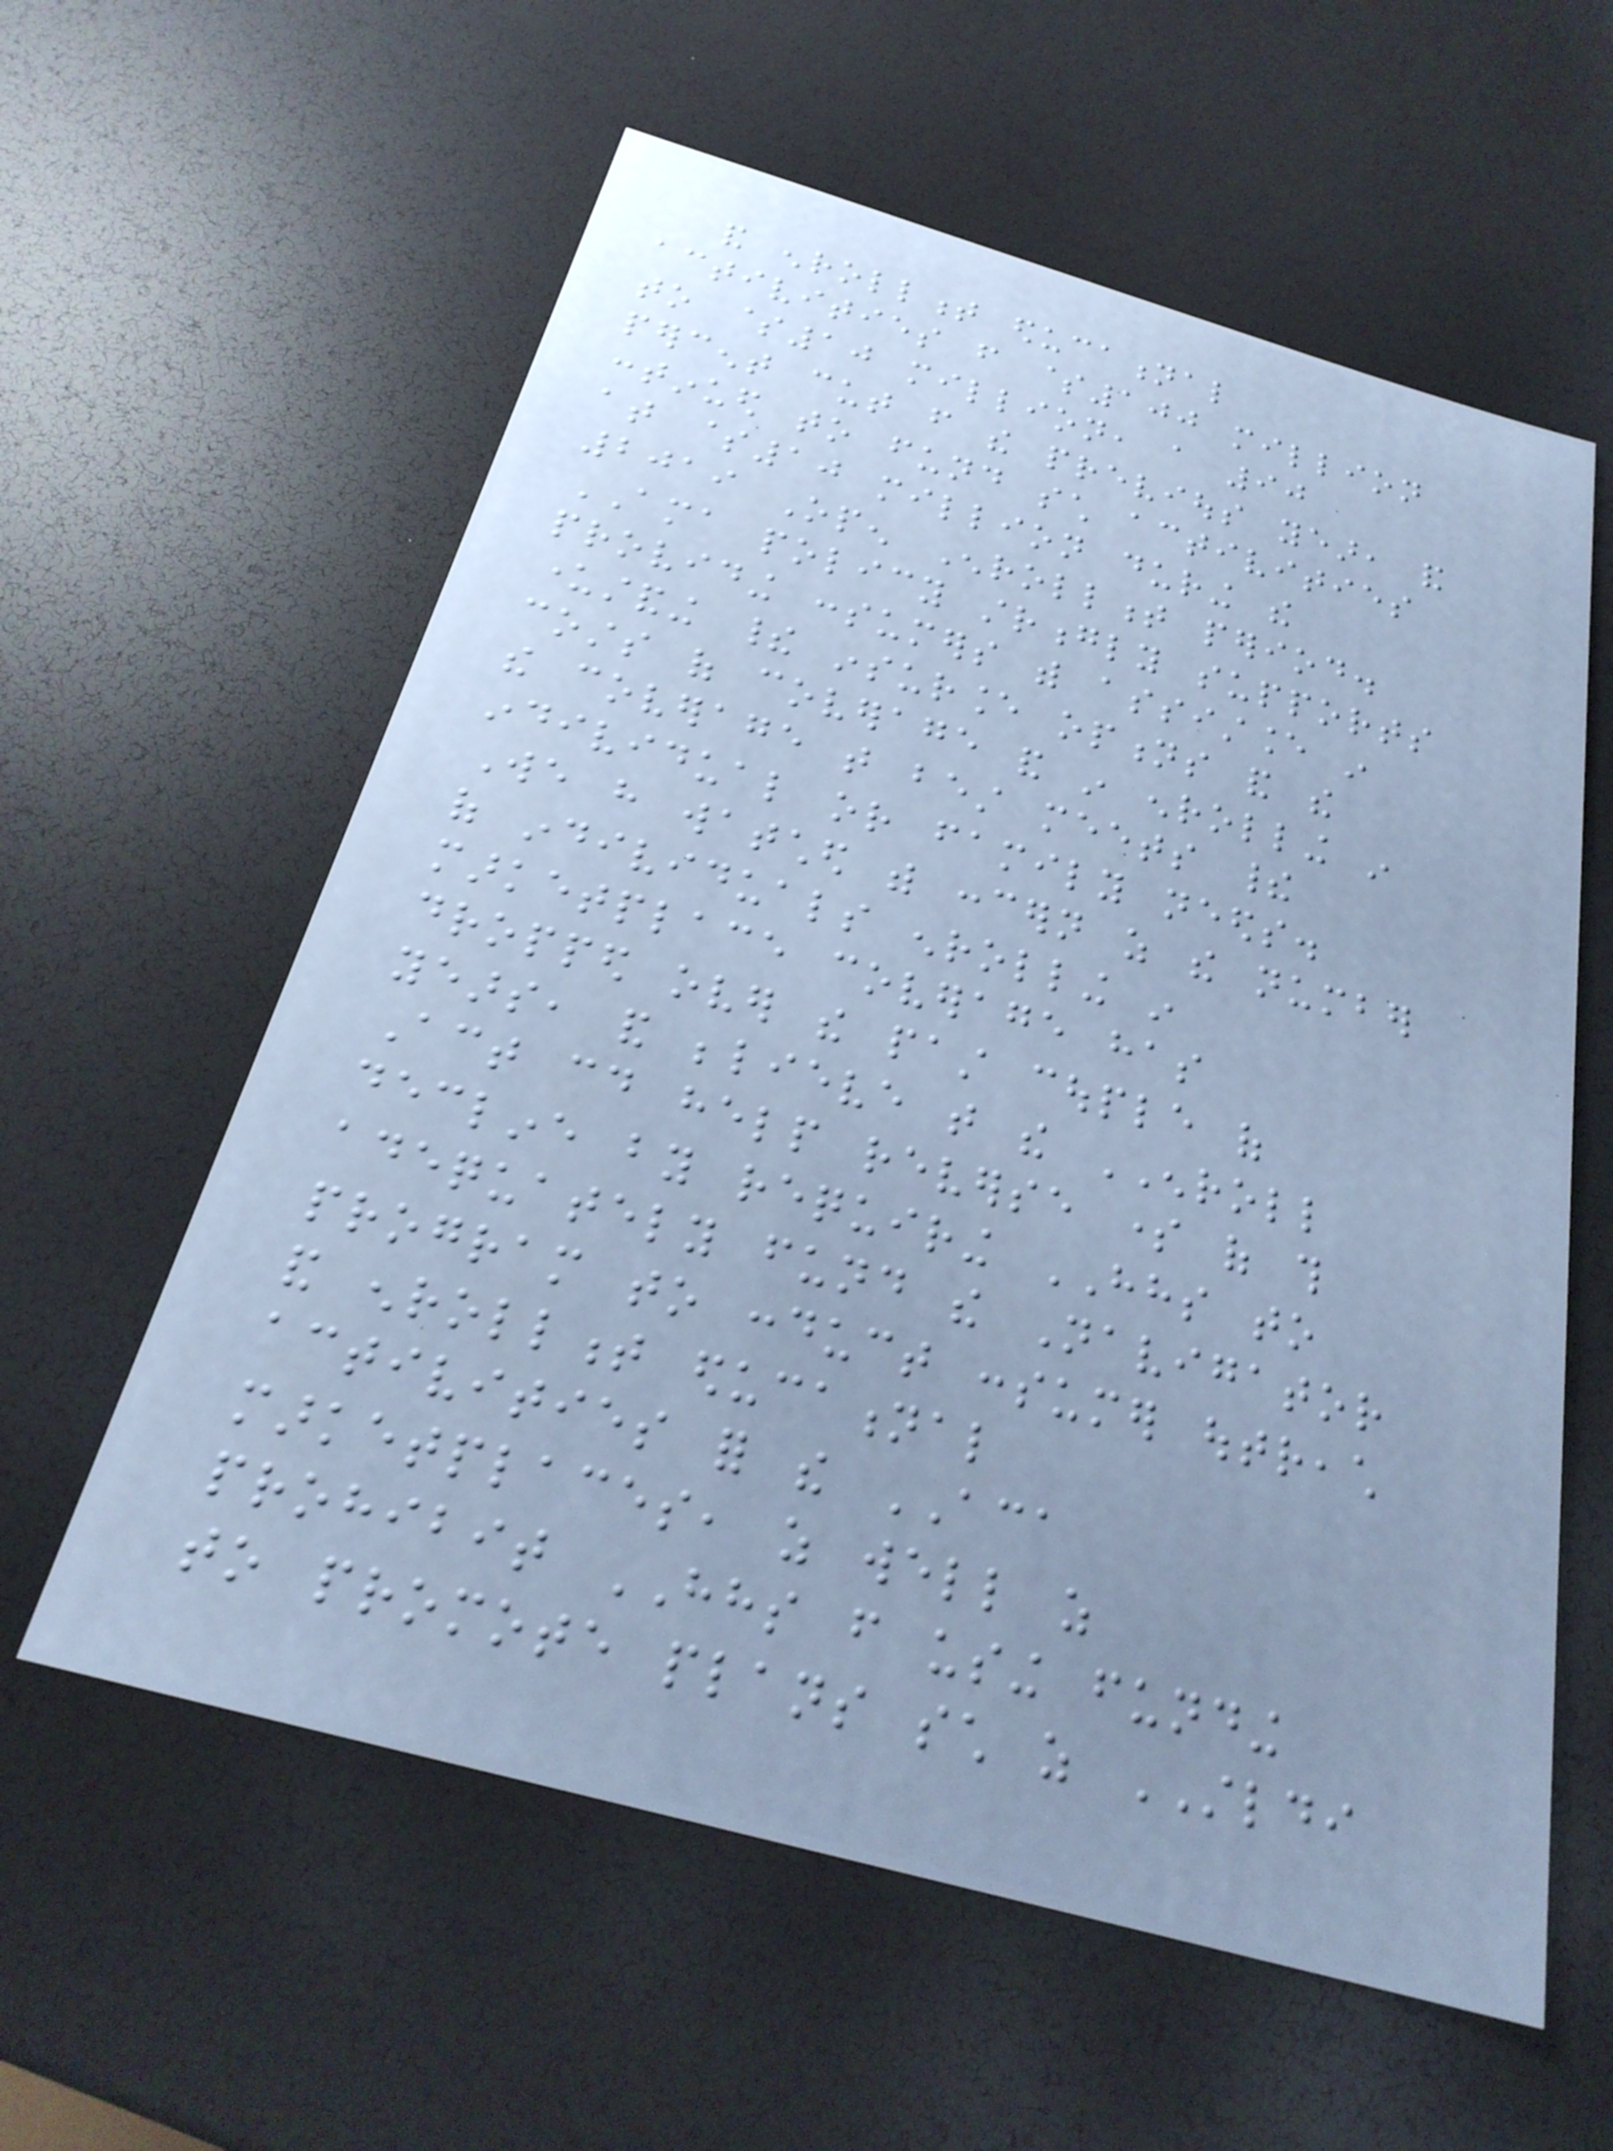and enrollment educational
activities from $100 million
to $10 million, a 90
percent cut from the previous year, and
continued to fund such activities
at $10 million during the
2019 Open Enrollment period.
AMA policy strongly supports
providing consumers with assistance in
understanding their insurance options and the
costs of coverage and in enrolling in
the coverage that best meets their
individual or family needs.
We have watched with concern as the number
of individuals enrolling in
marketplace coverage has
dropped over the past couple of
years, and believe that the ENROLL
Act could help reverse some of this
decline by requiring HHS to
adequately fund the Navigator
program to conduct consumer outreach
and enrollment educational
activities for the ACA
marketplaces, as well as
prohibit HHS from using funding
to promote plans such as STLDI
